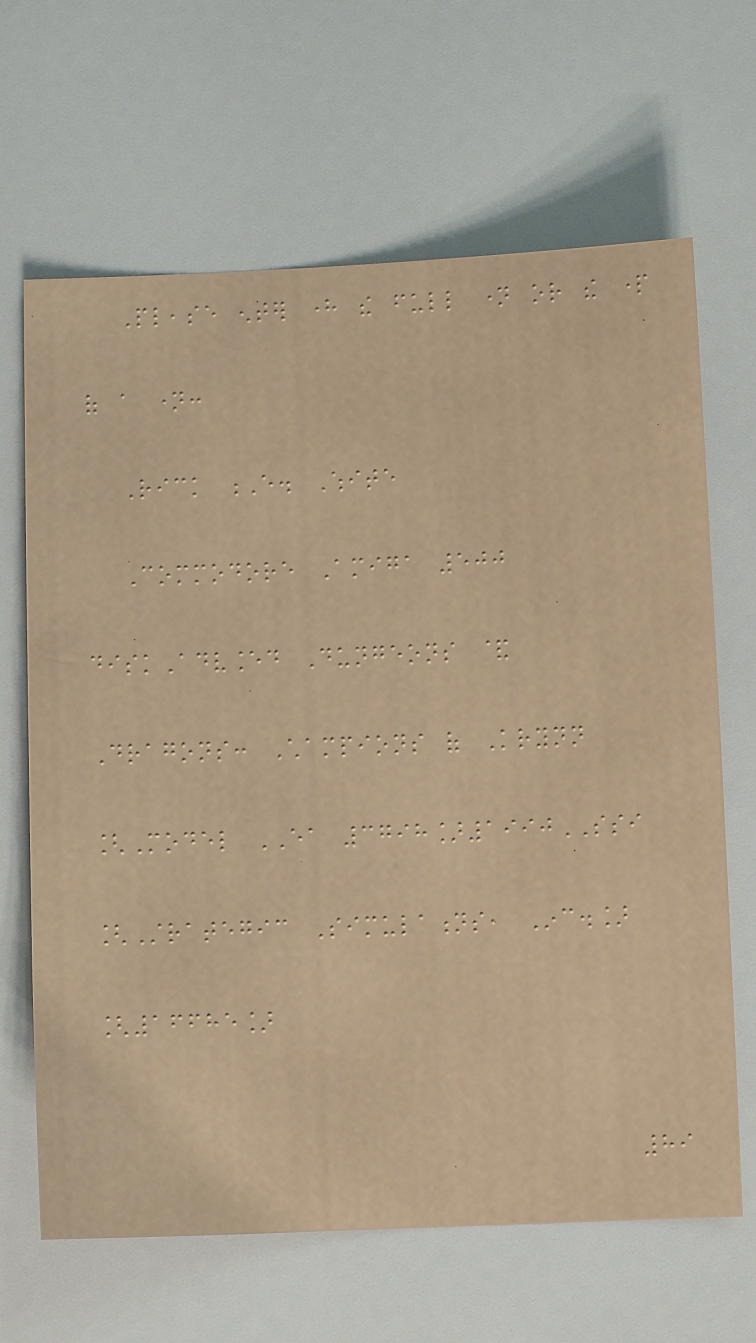Please enter here the full name or the part
of a name:
Rick E. White
Commodore Amiga 500
diskAdvanced Dungeons &
Dragons: Champions of Krynn
[Model EA 3798]1990SSI
[Strategic Simulations, Inc.]
[16685]
89
